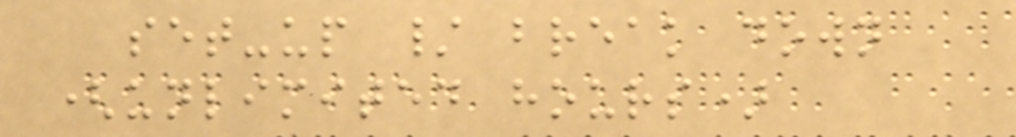set-up / break down
(unlimited hours)
